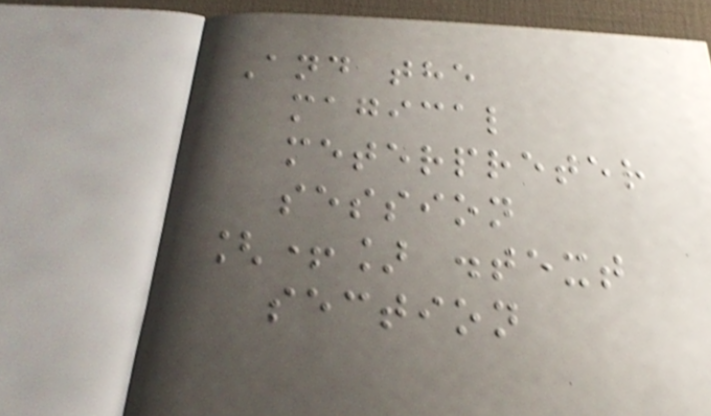And the
magical
meterpreter
session
[+] .text
section
